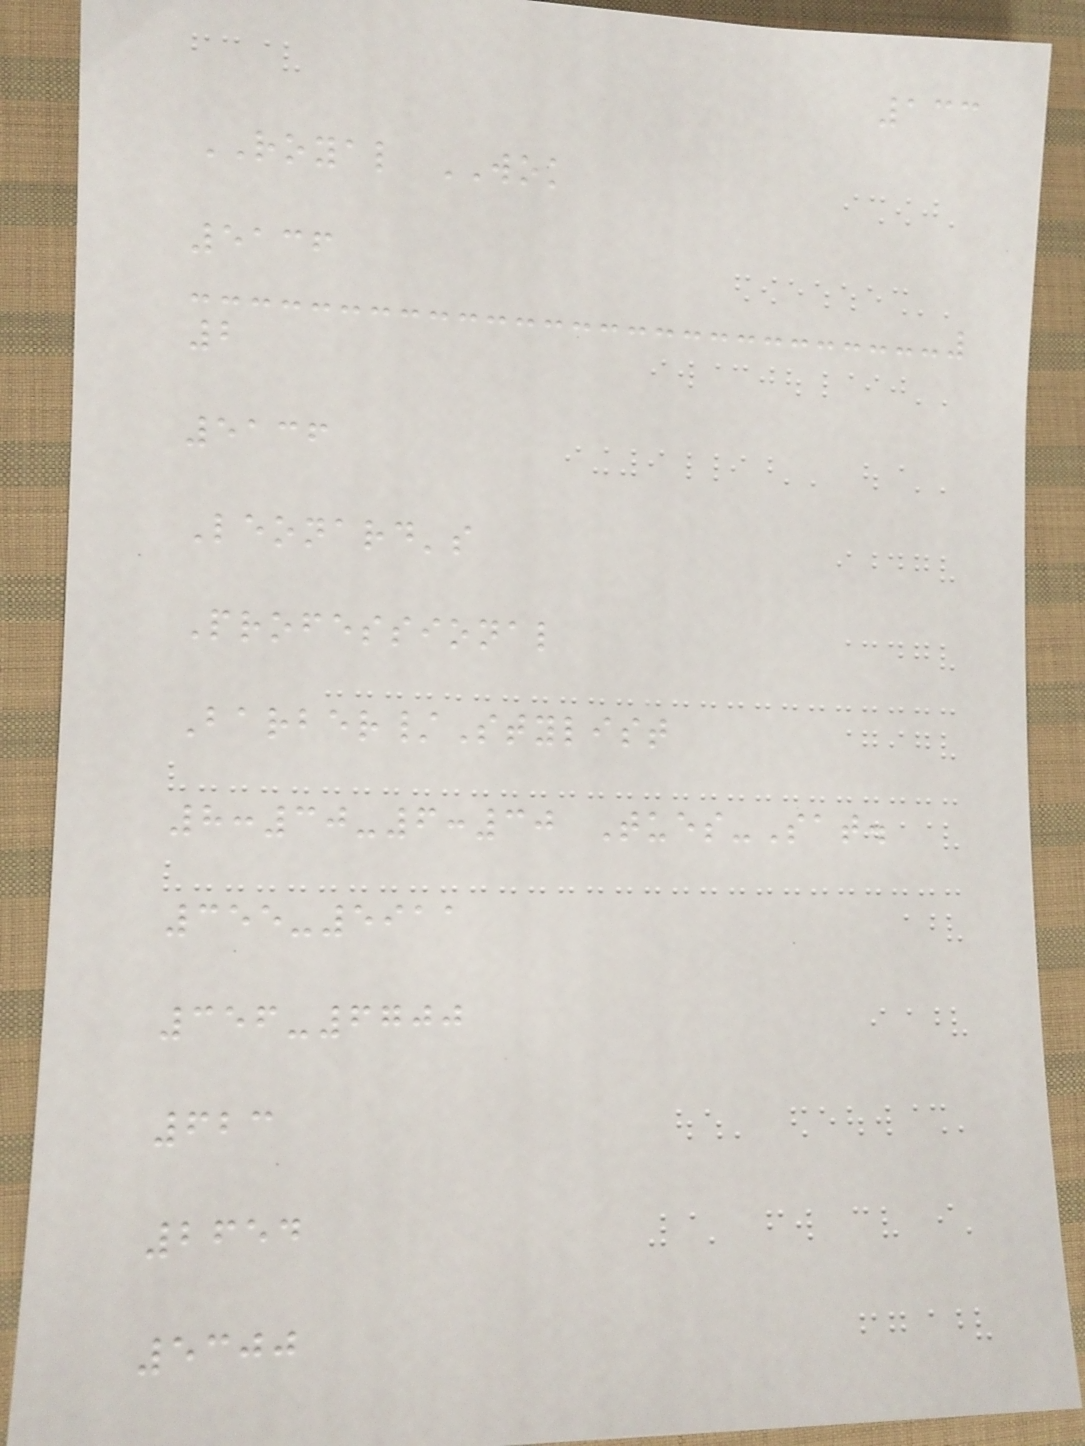133
ROYAL WOK
5136
2
5136
Leonard's
Professional
Barber/Stylist
8:30-6:30 Tues-Sat.
355-5911
356-6700
623
2654
5300
